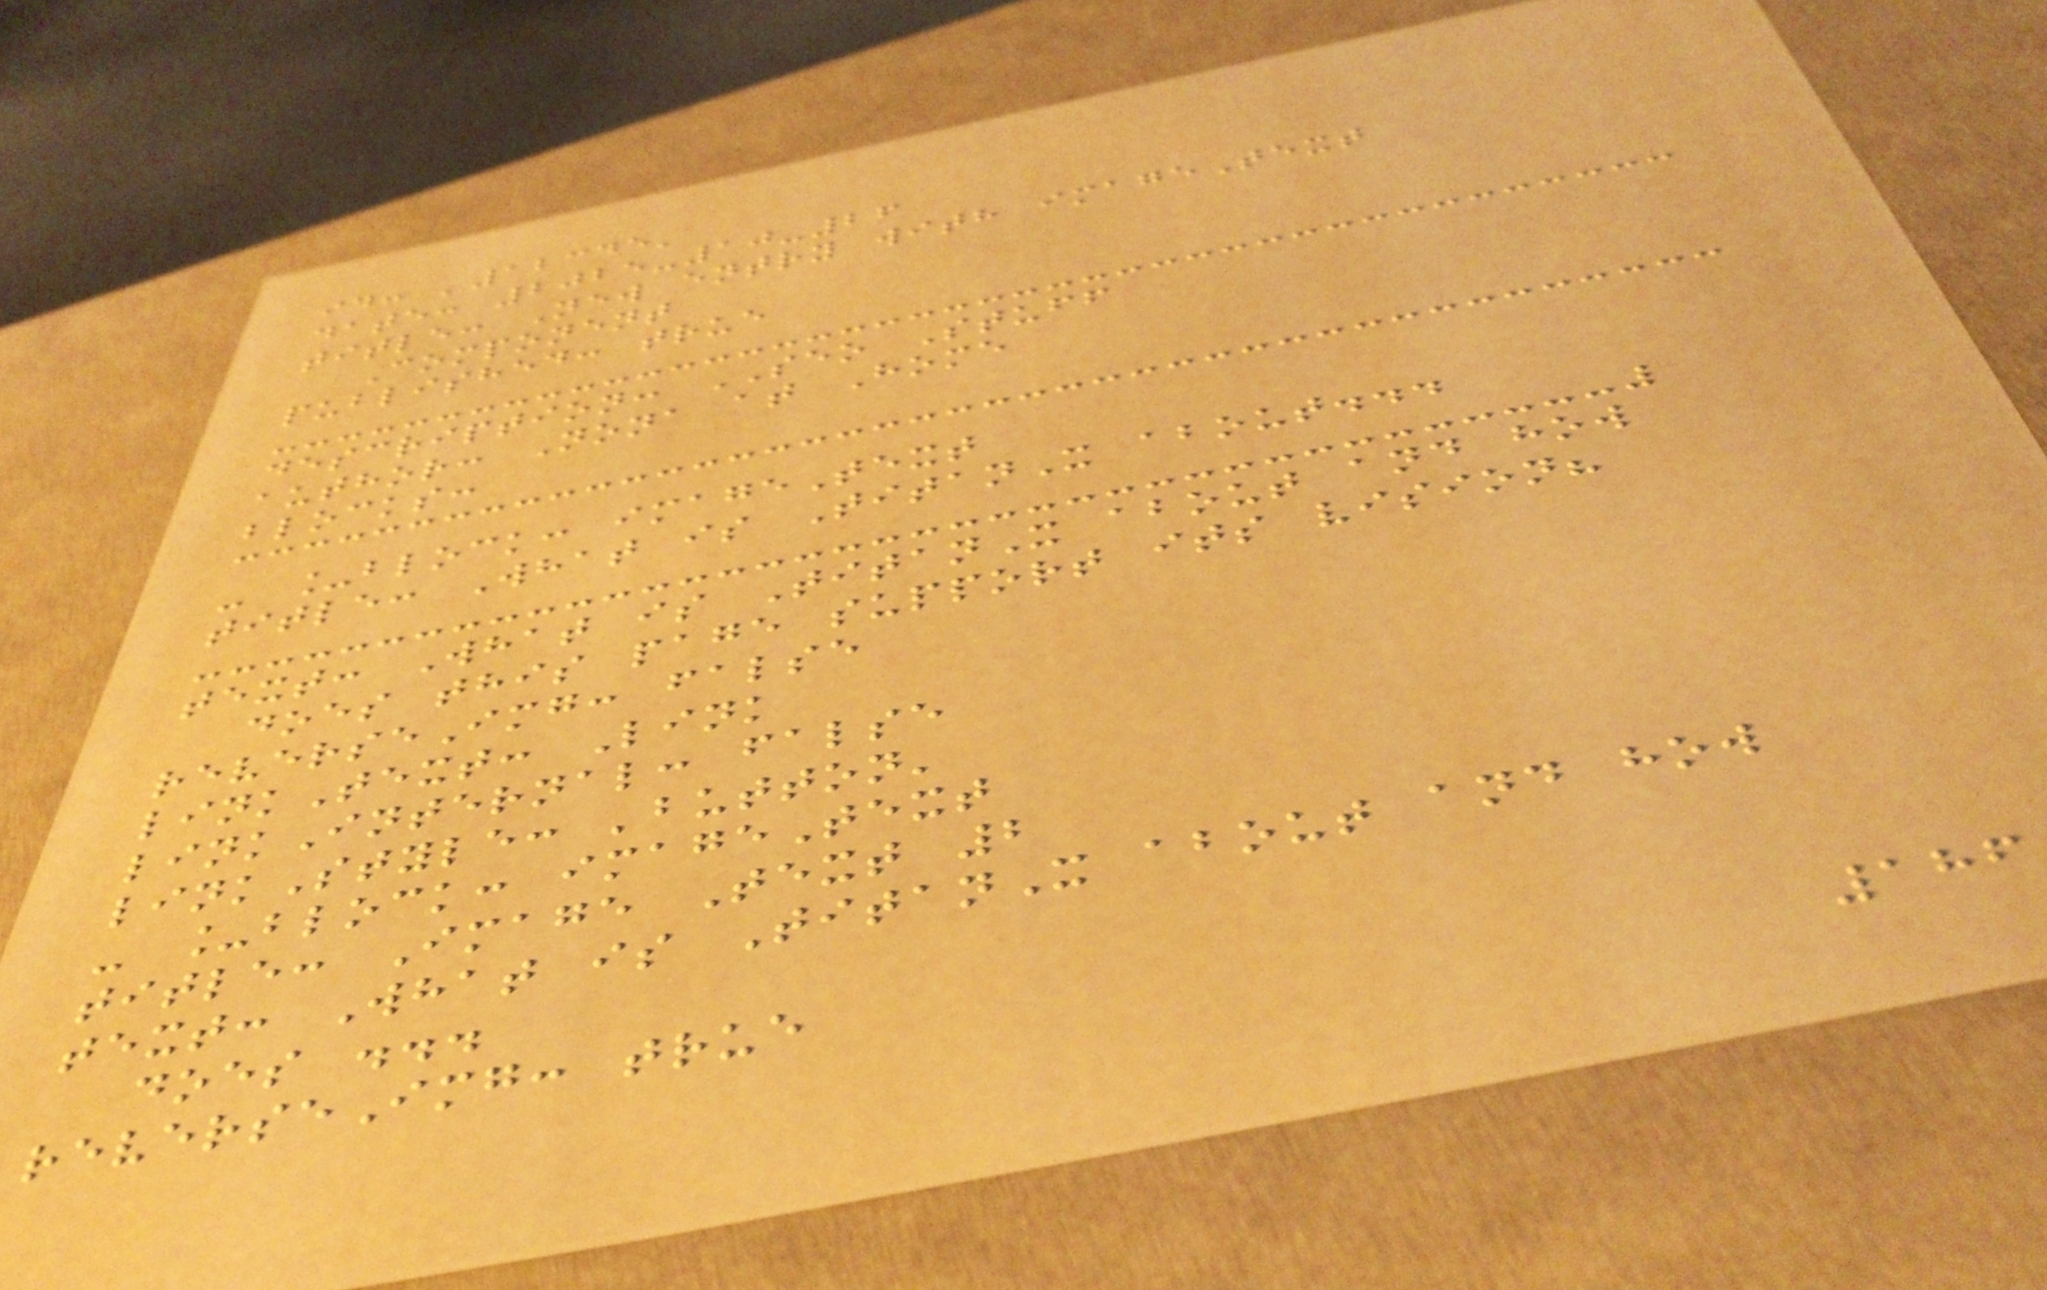id: '12345'
date: 2025-10-26
title: New entry with imageText
Component
published: true
description: SEO Stuff
author: Nona at Home
blocks:
- _block: imageText
title: What is TitanX about...
text: What is TitanX about and how
does this page support its vision?
reverseImg: false
linkText: Link
linkInternal: false
linkStyle: 'button'
- _block: imageText
title: Image Text 2
text: What is TitanX about and how
does ...
reverseImg: true
186
